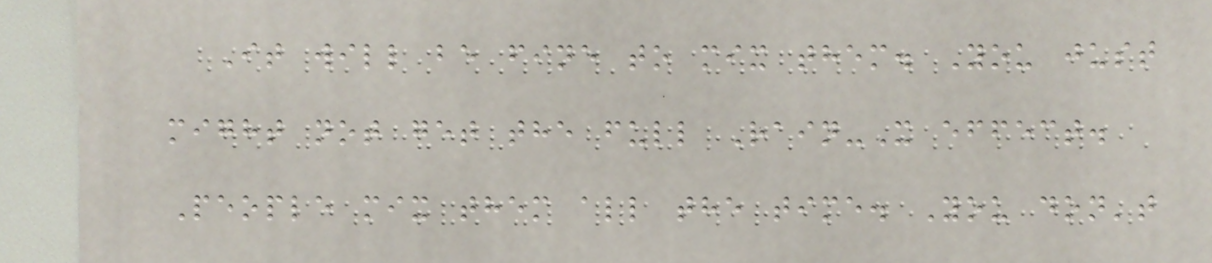It will be fine to mix them. You just
might not get the full Rain-X effect.
People mix them all the time. You don't
